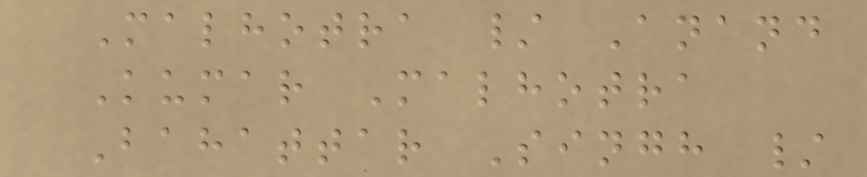Malhotra / Anand
Kumar Malhotra
Bahattar Singh /
